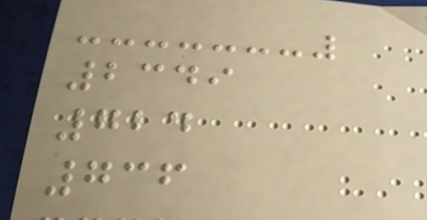2349
724
736
